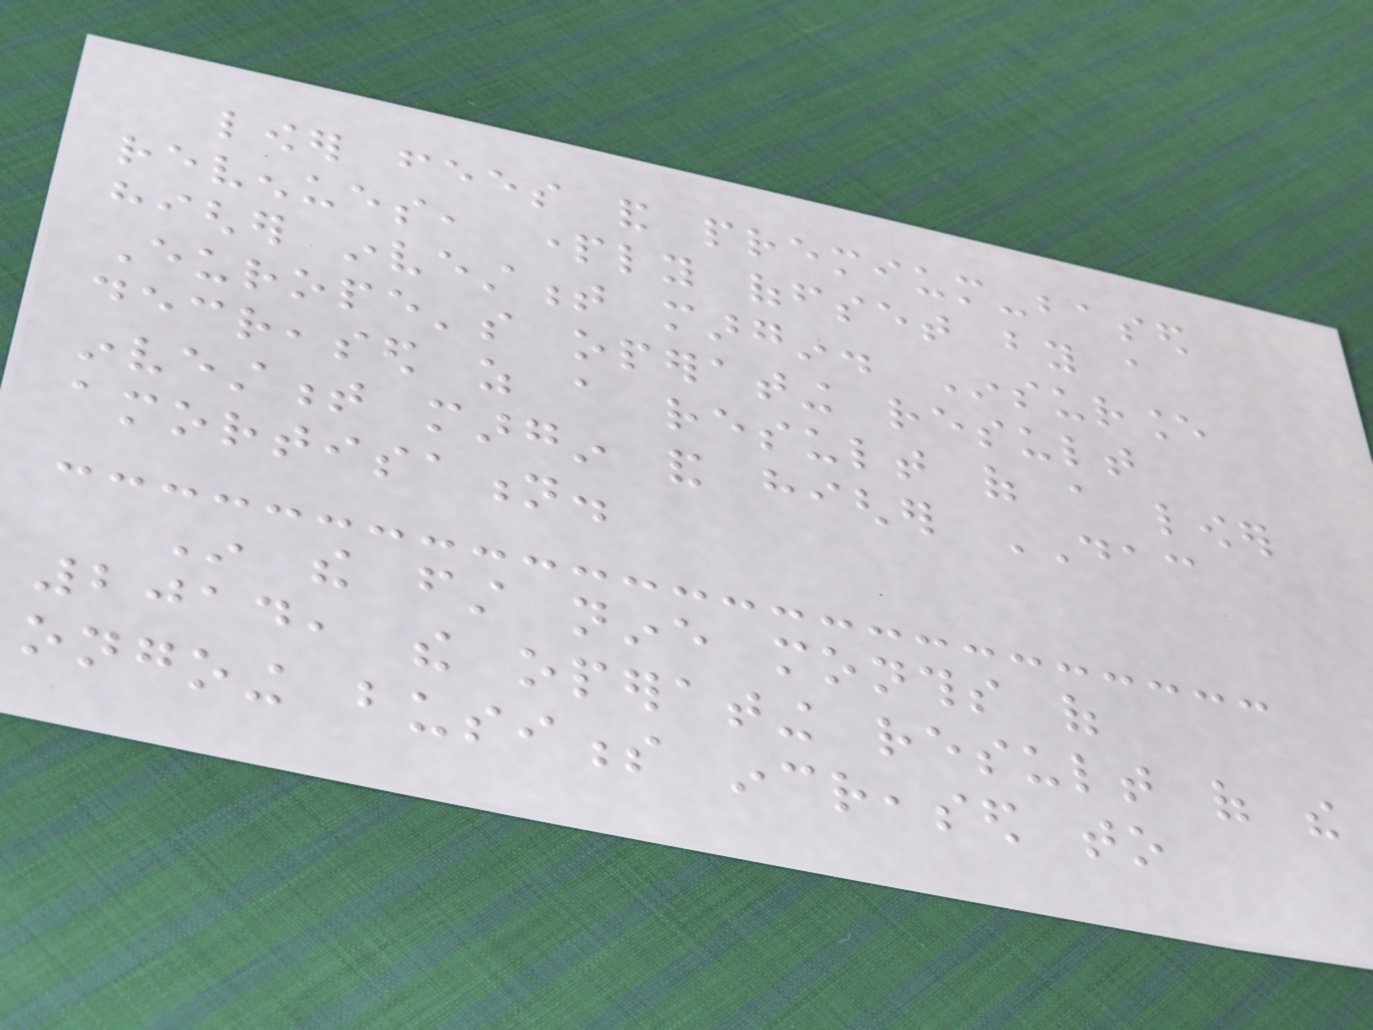lower fees and premium-based
revenues, partly offset by a
higher investment margin. Insurance
Europe's operating result
decreased as a result of a lower
investment margin and higher DAC
amortisation.
In the first nine months of
2014, the operating result of the
ongoing business increased to
